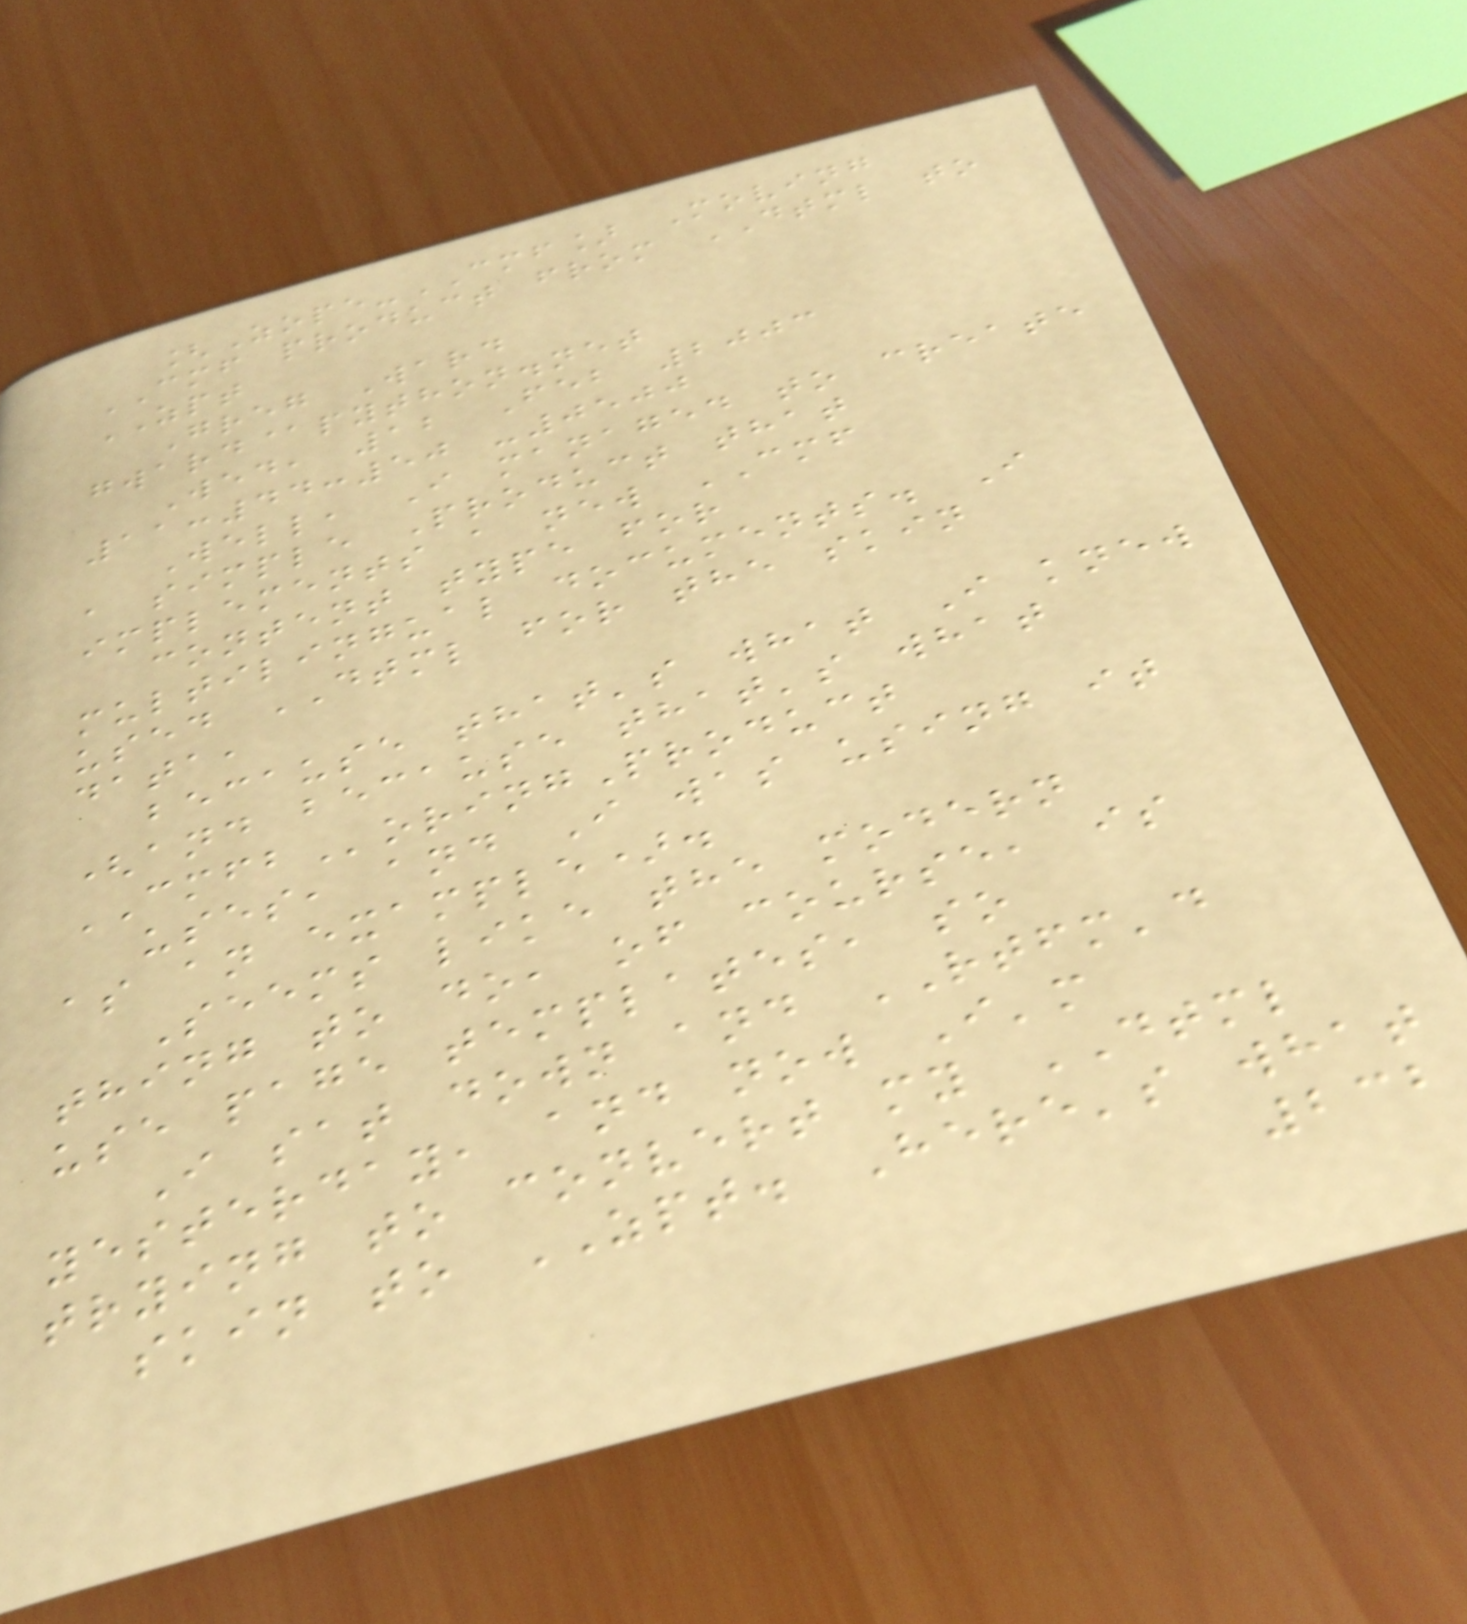[Zope-CMF] Moving
CMF product from DTML to
ZPT
Greg Ward
gward@python.net
Wed, 12 Feb 2003
11:44:50 -0500
Well, I managed to create
a simple Product that
implements a new CMF
content type for
multilingual documents. I
used DTML for the skin
data,
because that's what I knew
(and because that's what
CMFBoringProduct
uses, and I was using it
as an example).
Seems like the modern
thing to do, of course, is
use page templates, so
I sat down and RTFM'd
yesterday, and now I'm
trying to convert my DTML
skin to ZPT. Here's what
232
